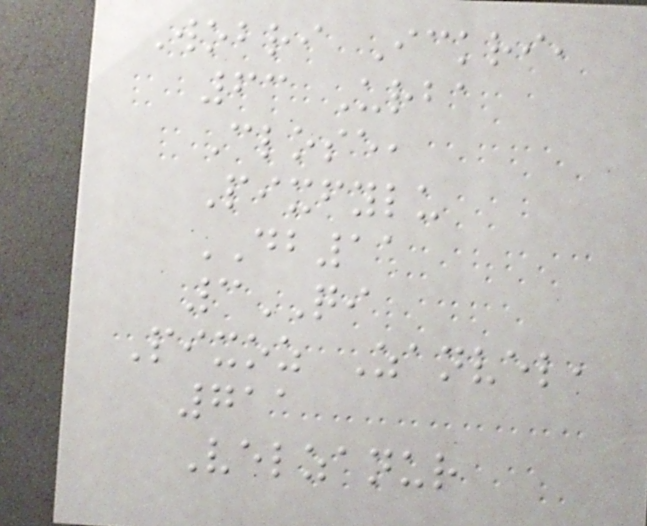Wobri Ickri,
63 Urba
Close,
Pixfylu
DB11
3QI
Pixoz Zanvel,
711
Velzanur
